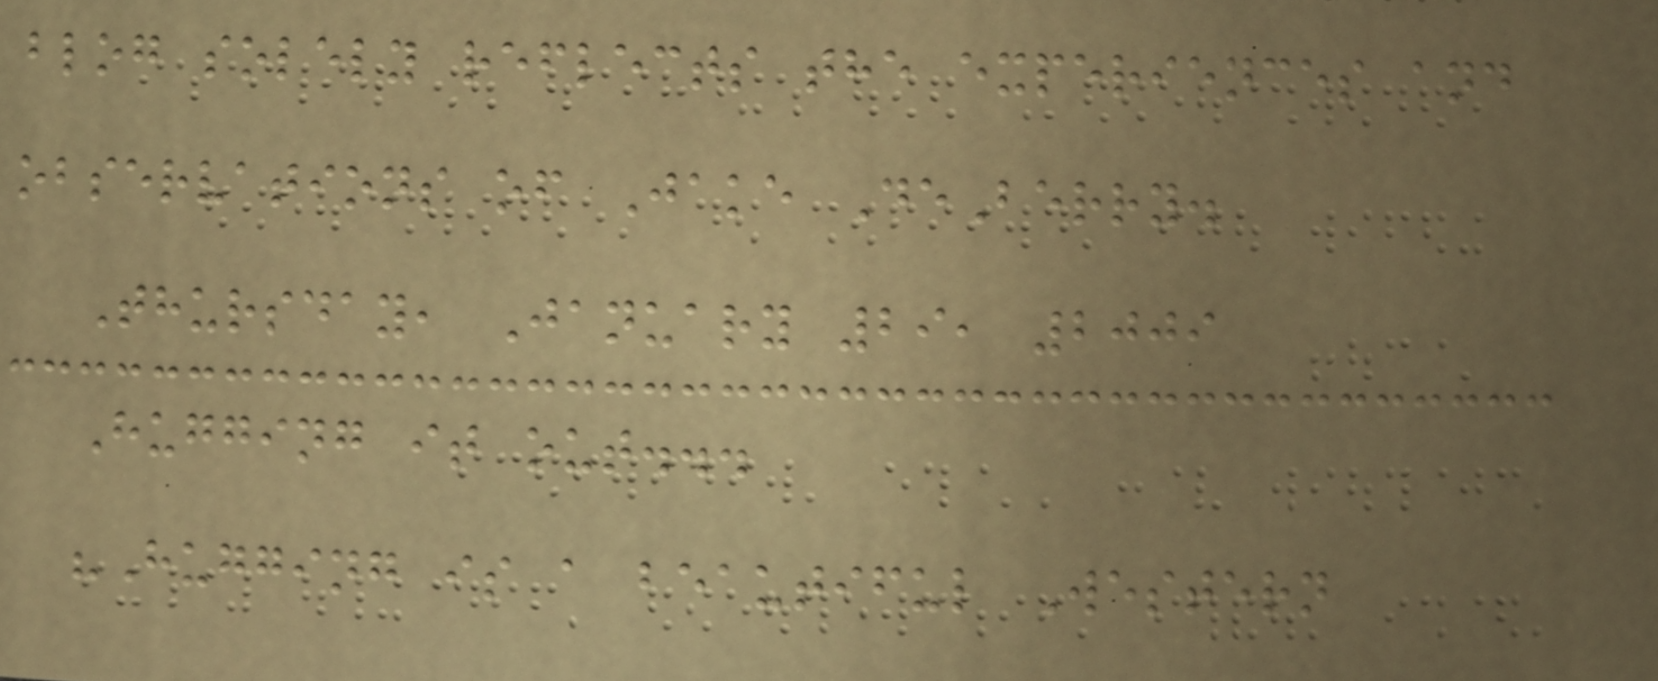blog solely reflects the experiences and
observations of Jake DeBerry.
Thursday, January 29, 2009
Hugging it out...
"Hugging is a beautiful Western
